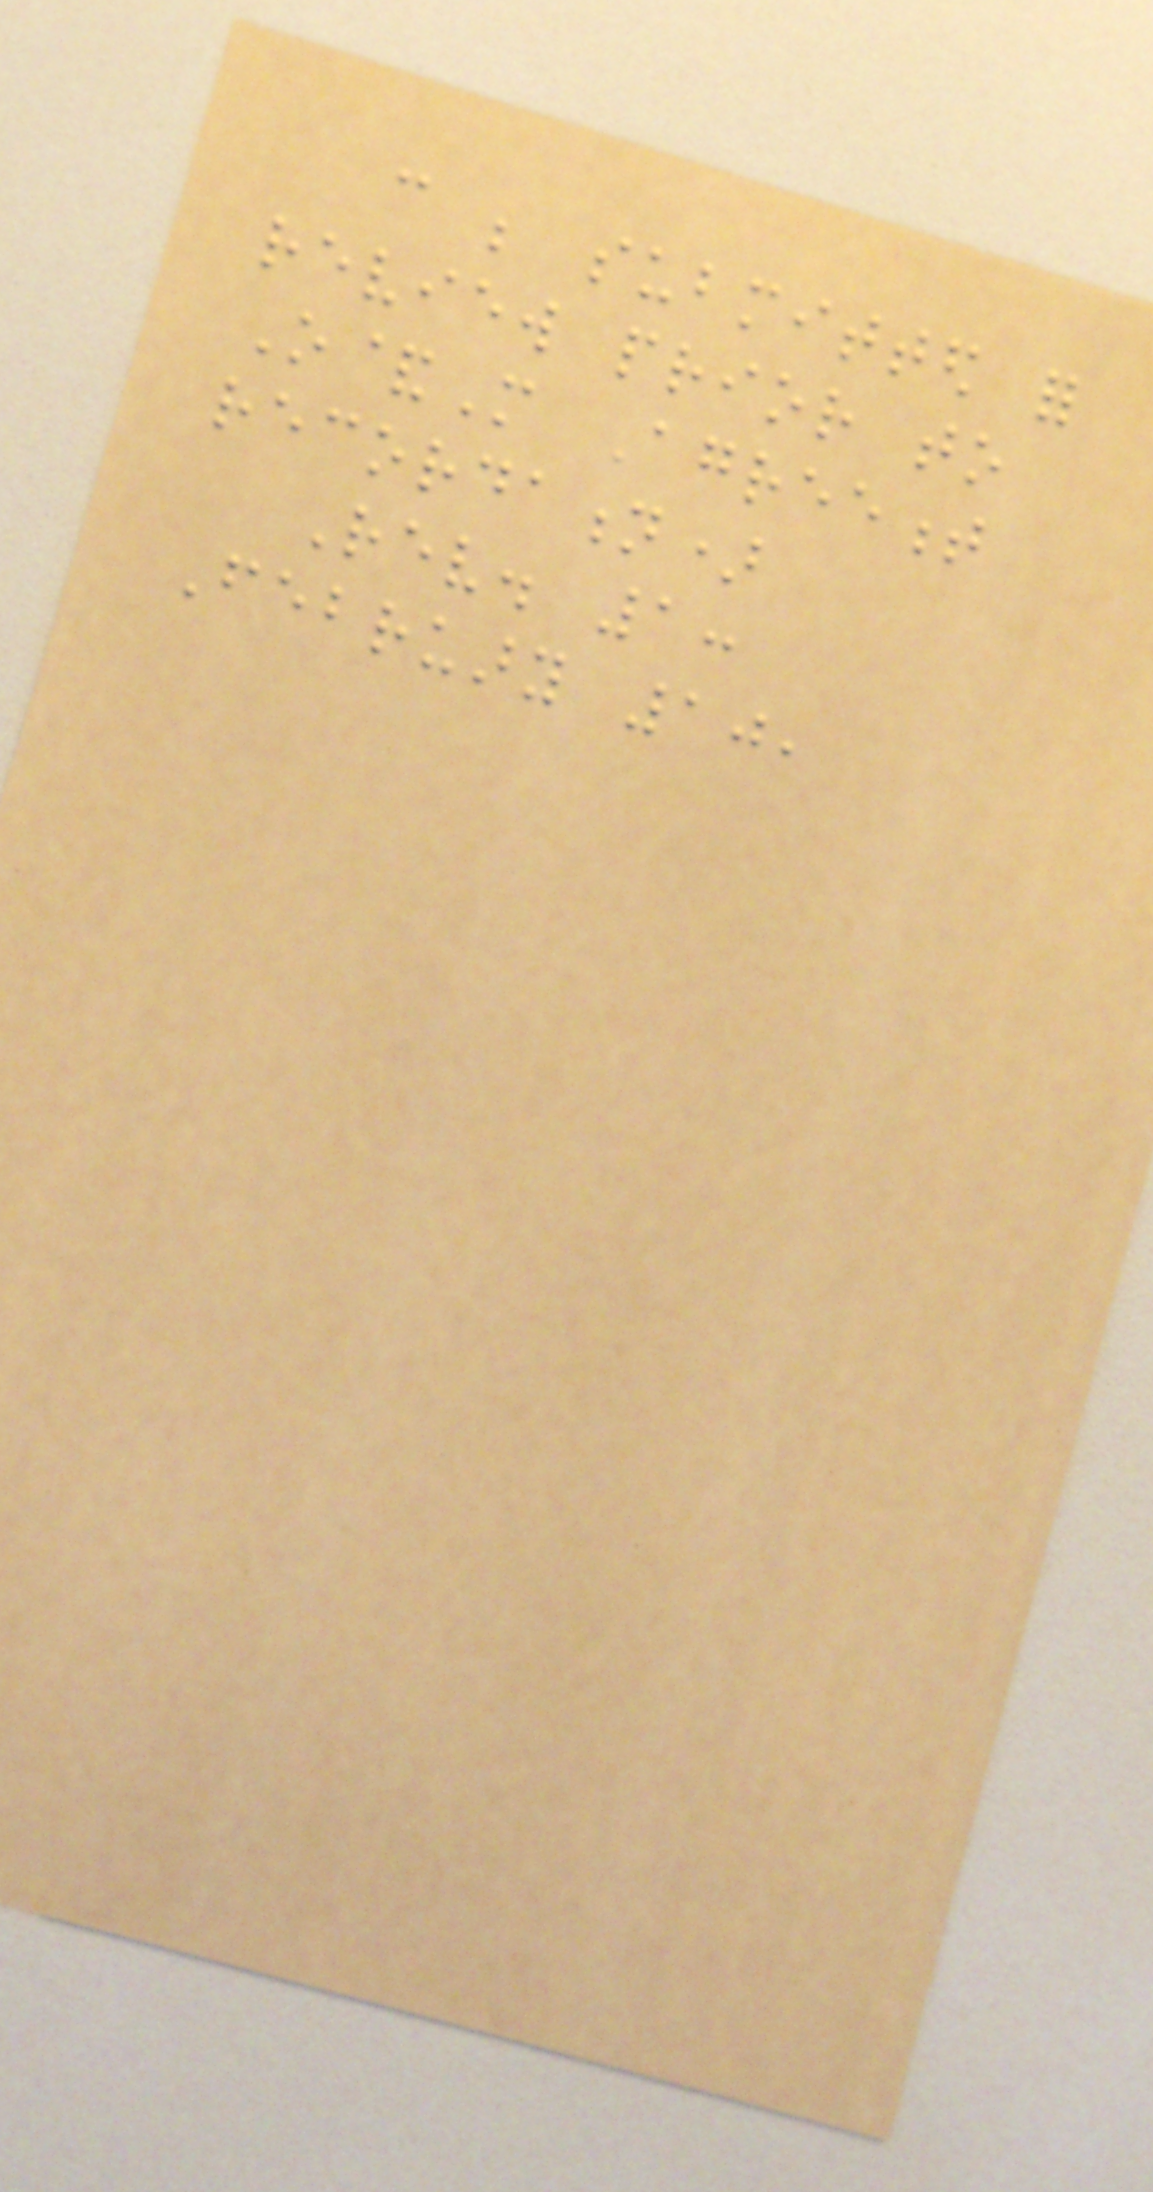can be submitted for
review prior to
O&M Agreement
recordation)
Rev. 1:
February 10,
